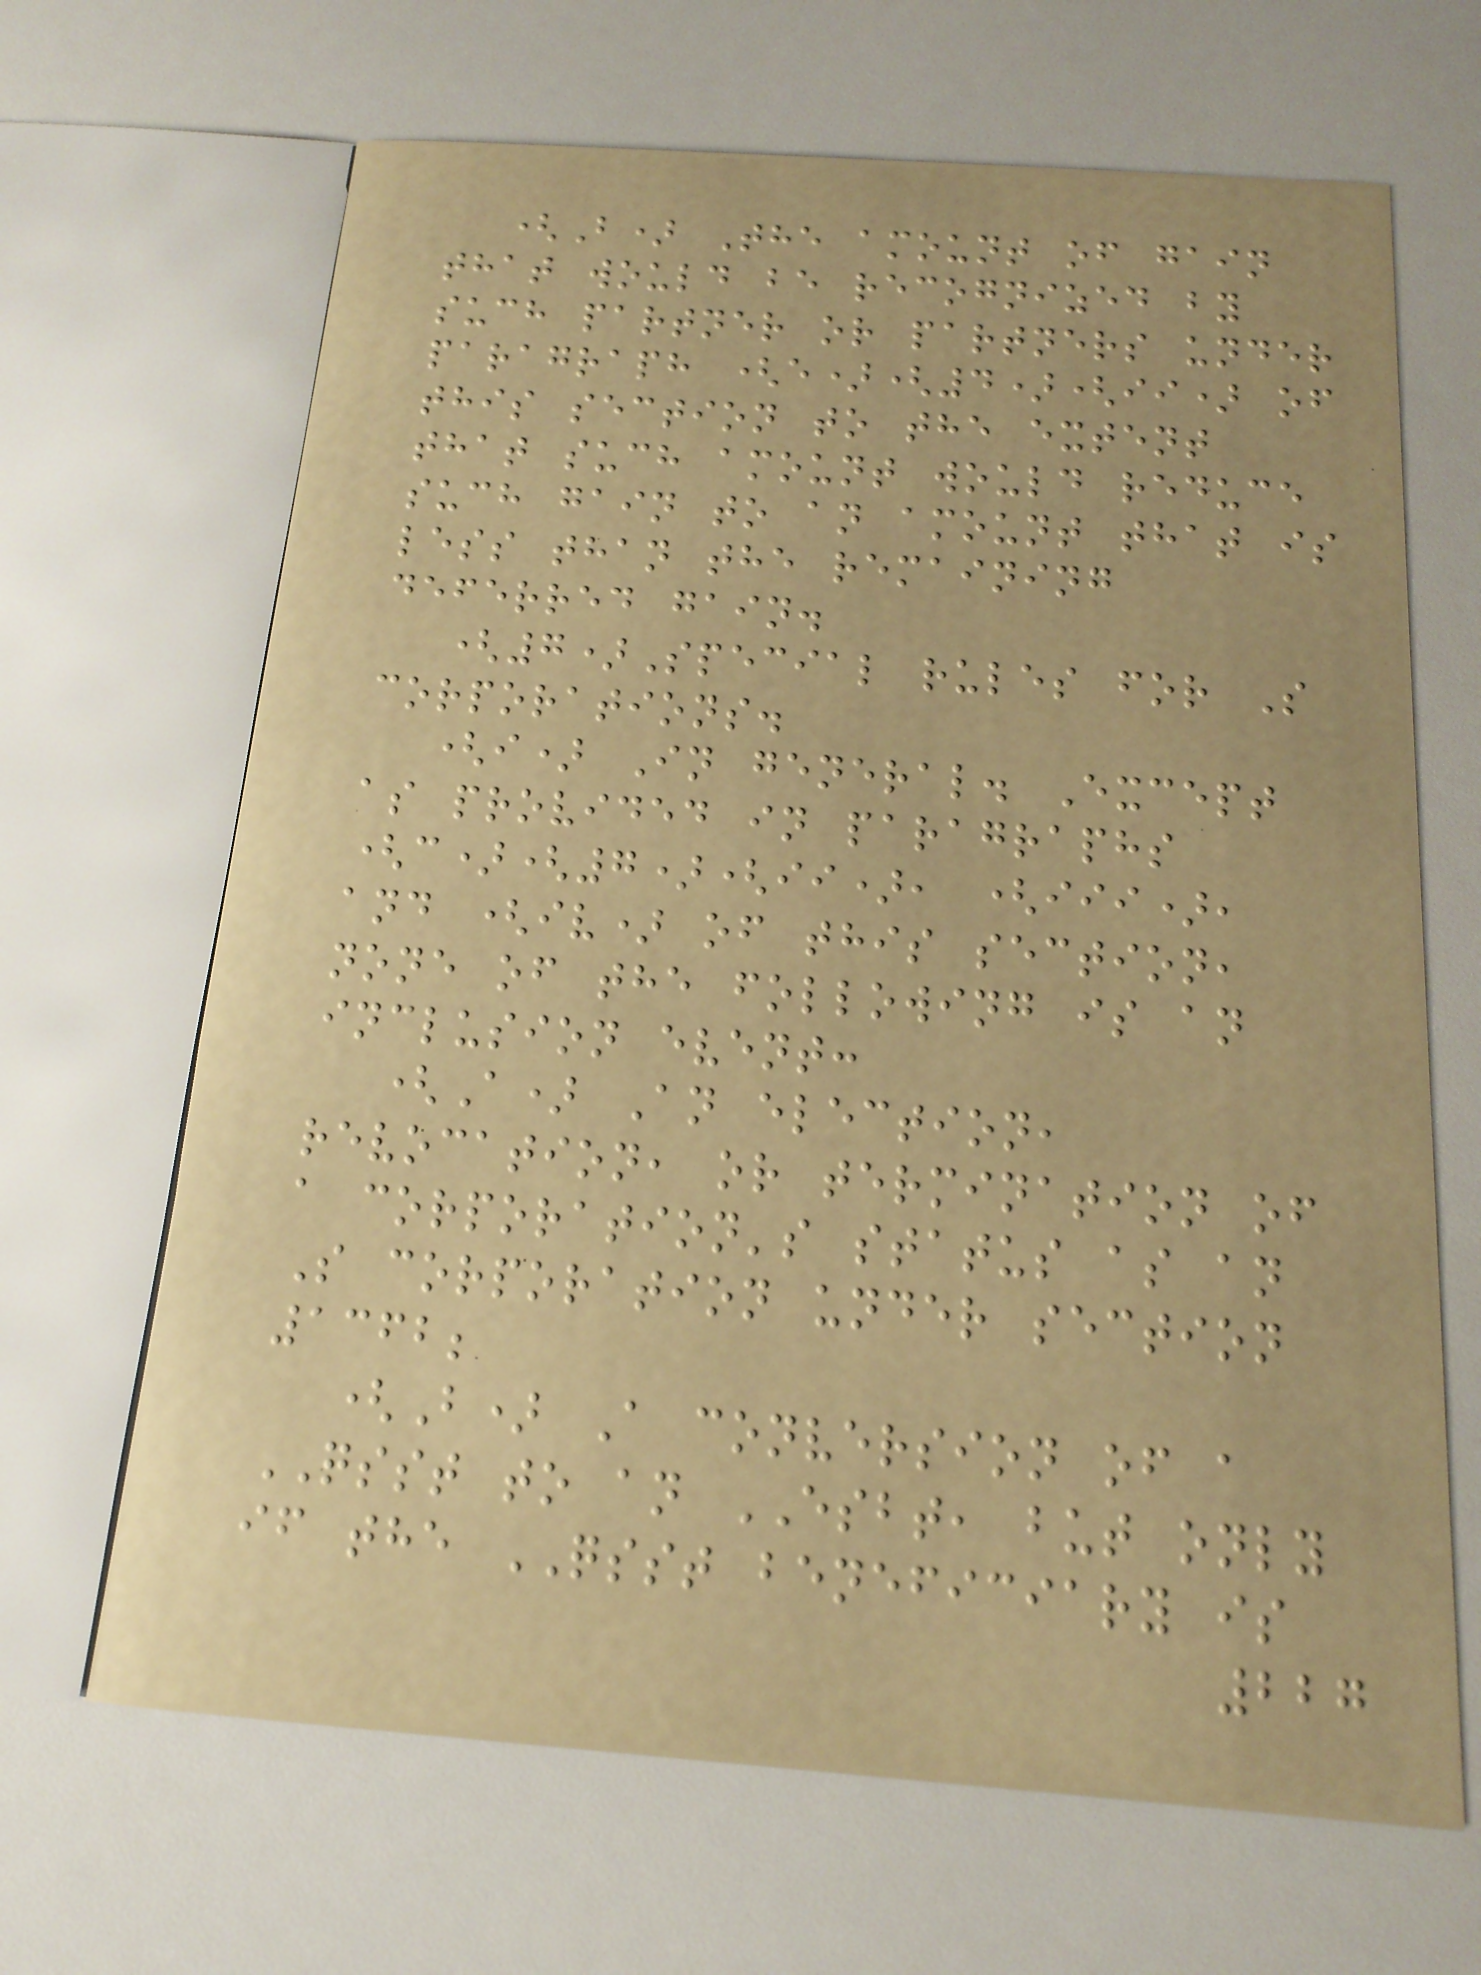(B) The amount of gain
that would be recognized by
such partner or partners under
paragraph (e)(4)(ii) of
this section to the extent
that such amount would reduce
such gain to an amount that is
less than the remaining
deferred gain.
(7)Special rules for S
corporations.
(i) In general. Except
as provided in paragraphs
(c)(7)(ii), (iii),
and (iv) of this section,
none of the following is an
inclusion event:
(A) An election,
revocation, or termination of
a corporation's status as an
S corporation under section
1362;
(B) A conversion of a
QSST to an ESBT, but only
if the QSST beneficiary is
227
